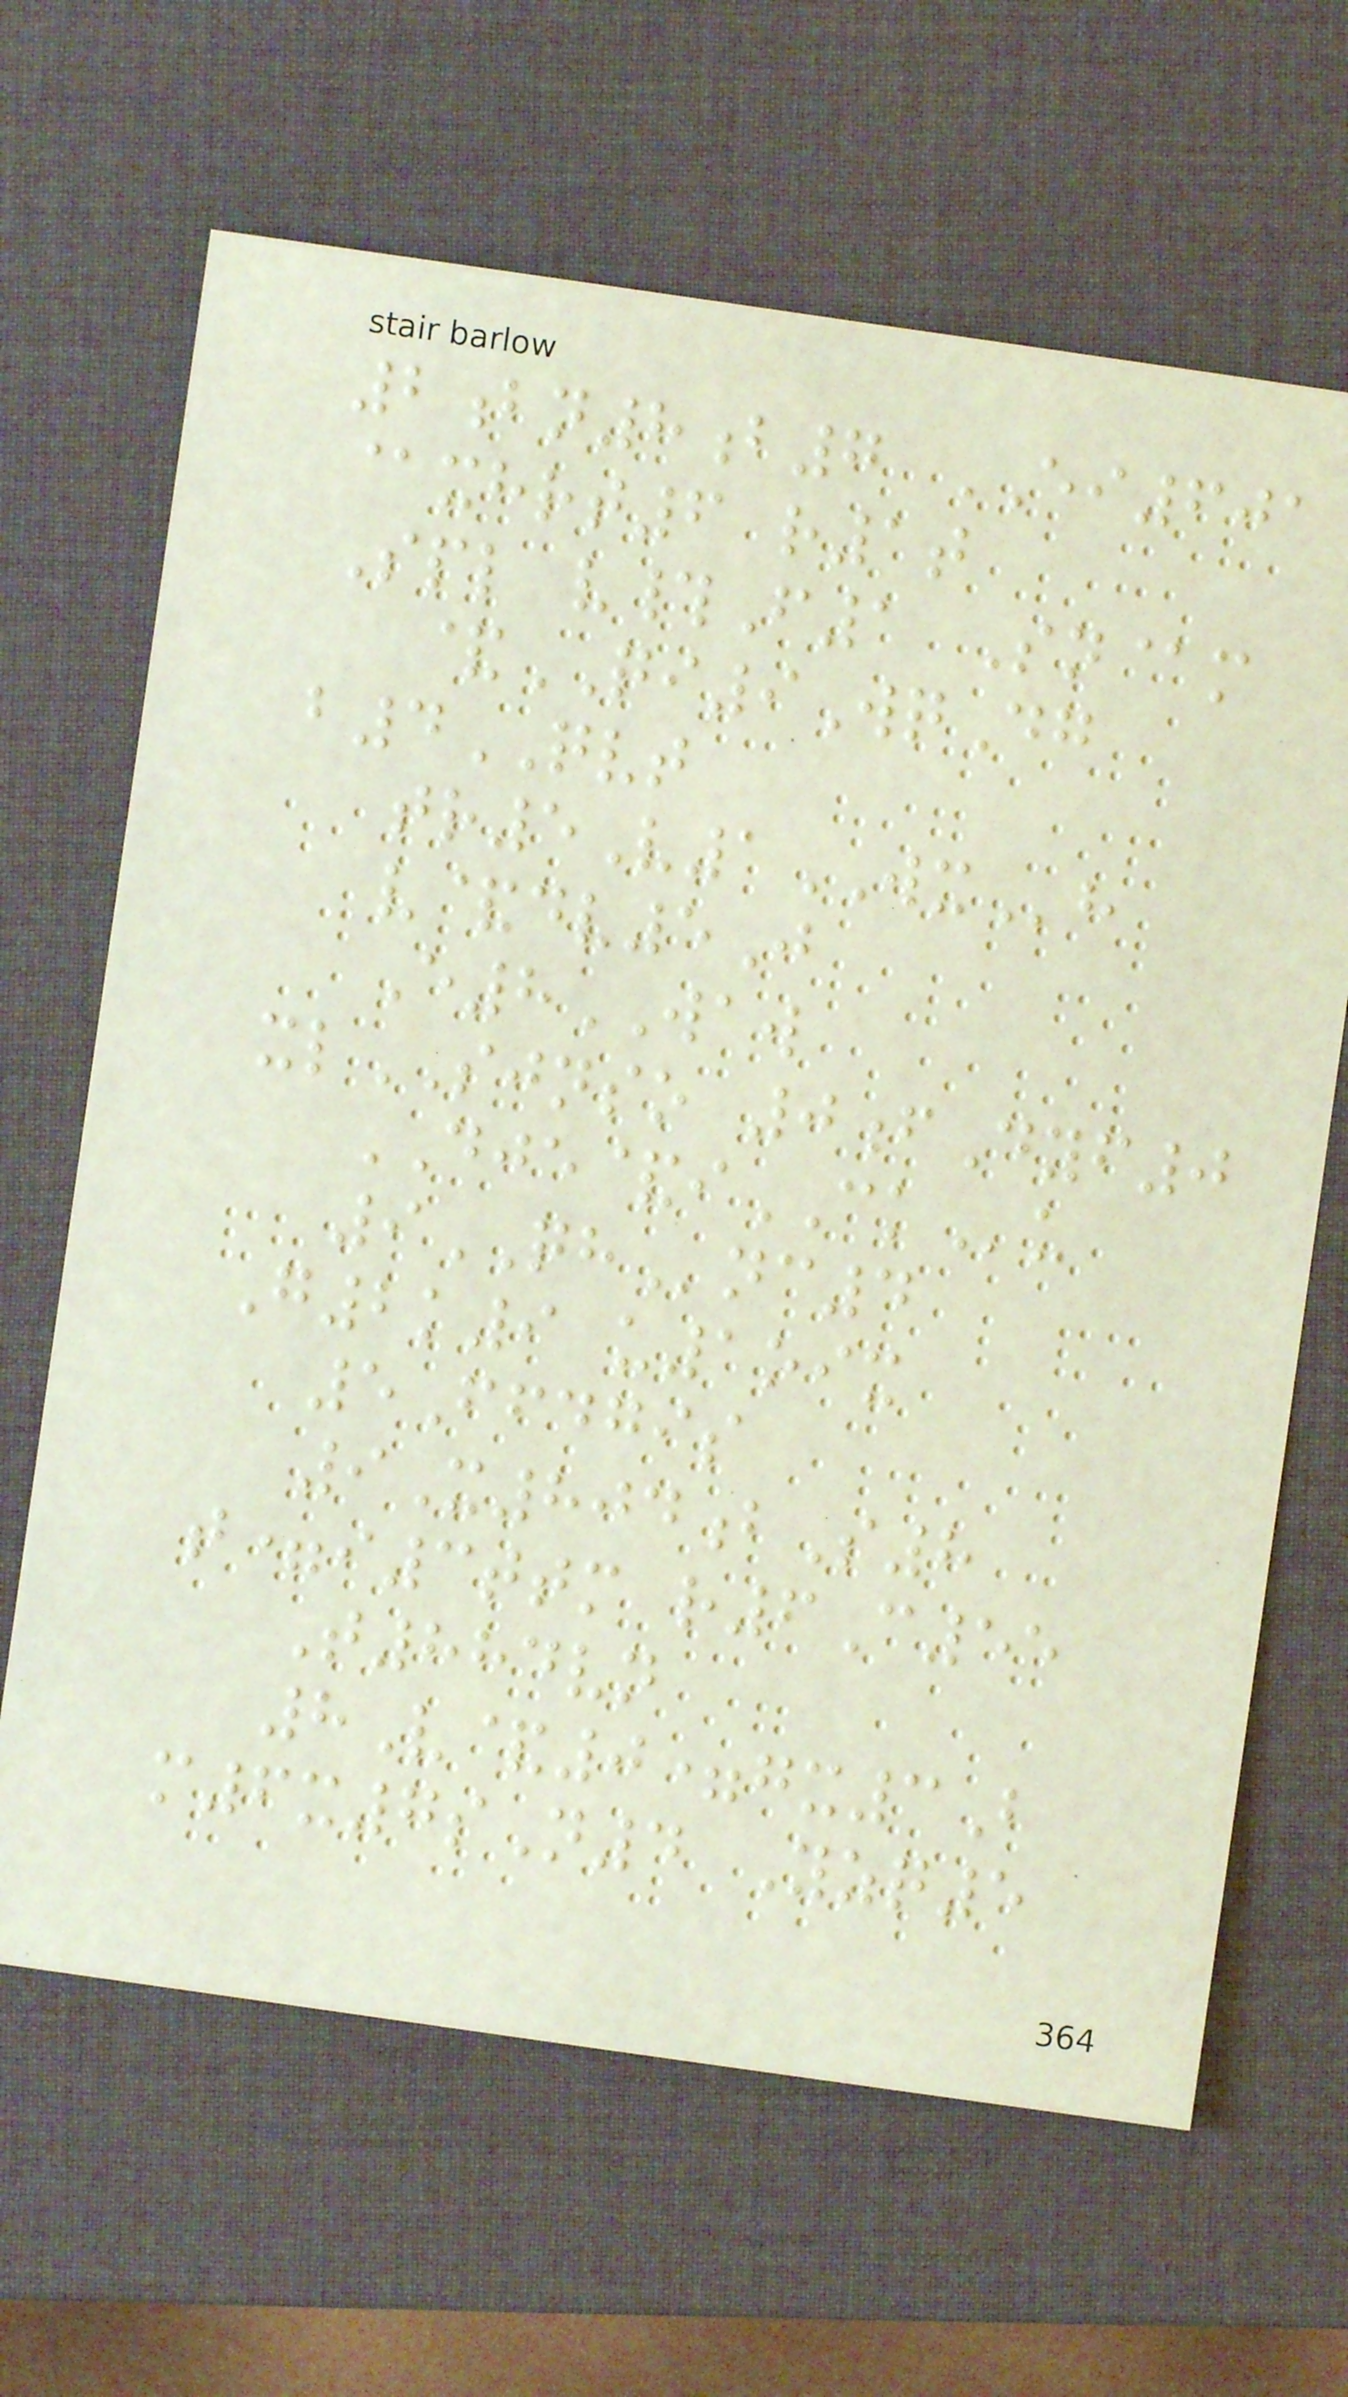2bn8b7 EI601
@xhrt6 r1t
Spl v#F1 Sn@m
&QI9WqDg
b4QVT
tr5V1WXh
v&dv5J
E8WAW
xlSJNSO 0fDyf0
DJE&iCKu
9QHnc4
G2k9 u1oix
5Ffdgis
9X804bS8
t=i3ttm r6C55
T884vn
8V&0=gx3B
m6x7sN4 Yzq5
